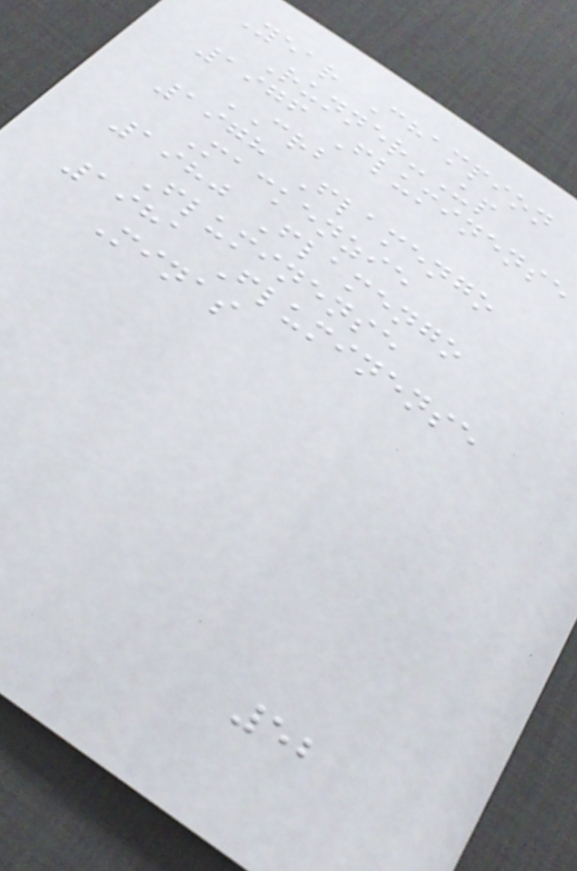Year Champion
Runner-Up
1976 Fluminense
CRB
1978 Flamengo
Mackenzie
1980 Flamengo
Fluminense
1981 Fluminense
Minas
52
